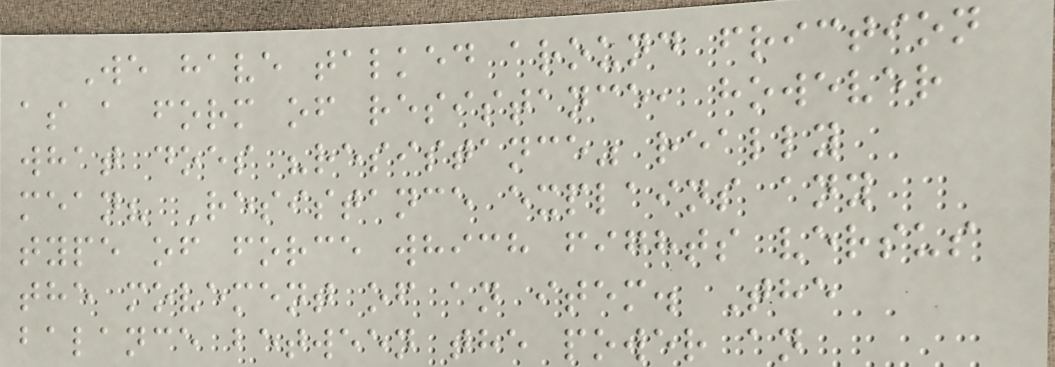We have talked around friction
as a form of resistance, however
what does "resistance" really
mean? Resistance explains any
type of force which fights versus
the movement of an item. The
balance between the power an
